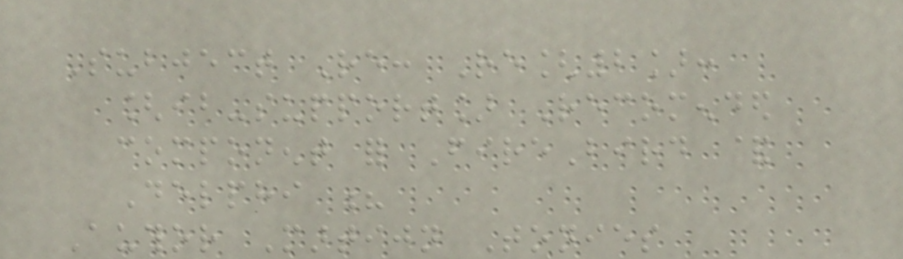Subject Re: Re[2]:
[ib-support] Recomended
component for FireBird &
Delphi ?
Author Martijn Tonies
